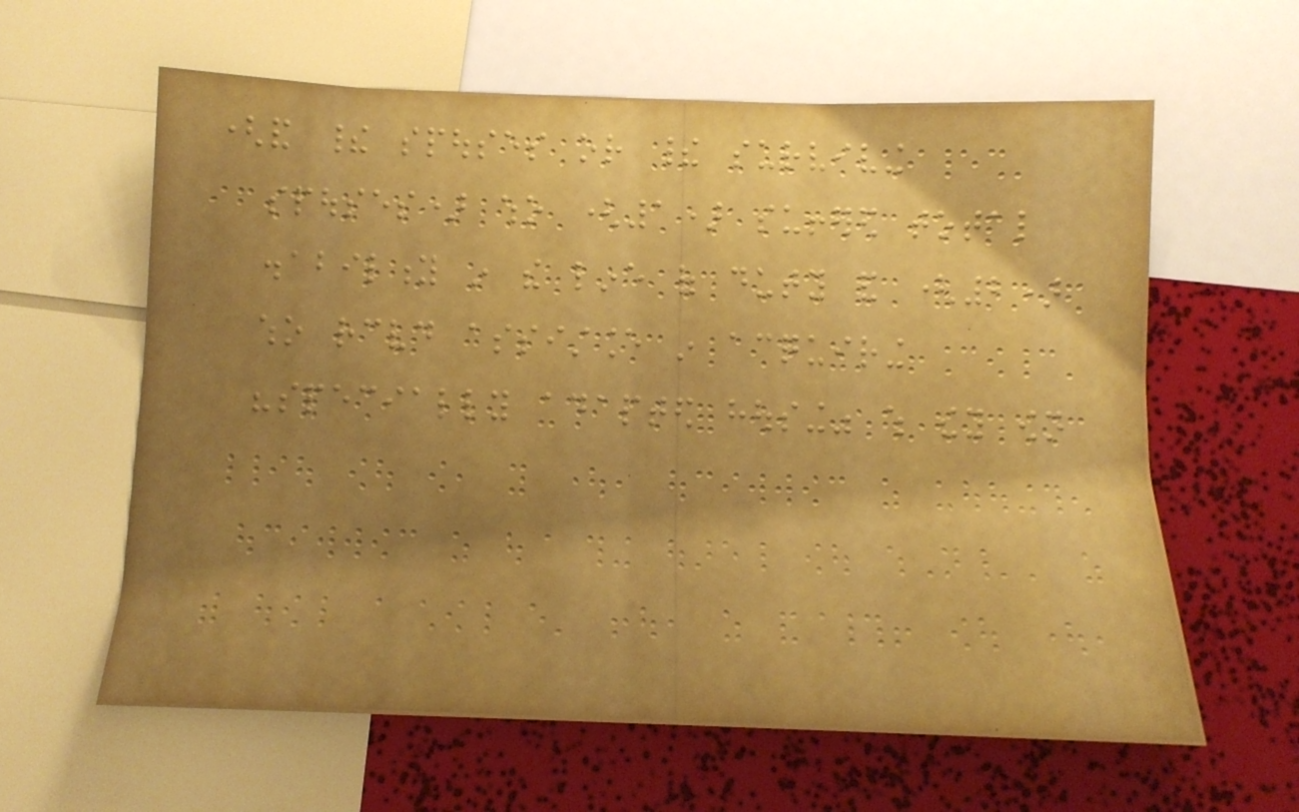(and their spouses or their surviving
spouses) who (1) suffered total
disability in the line of duty and (2)
who received assistance in acquiring
"specially adapted housing" which they own
